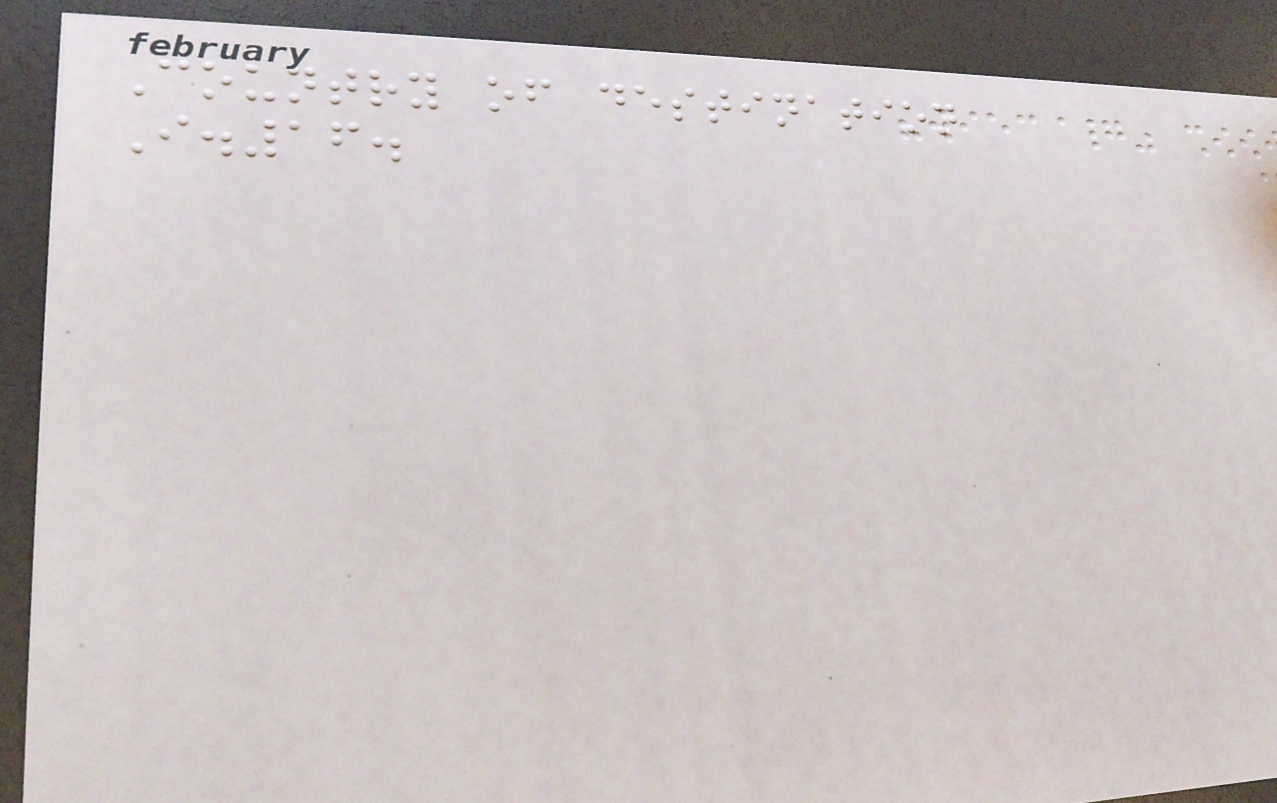Country of destination
I.16.
